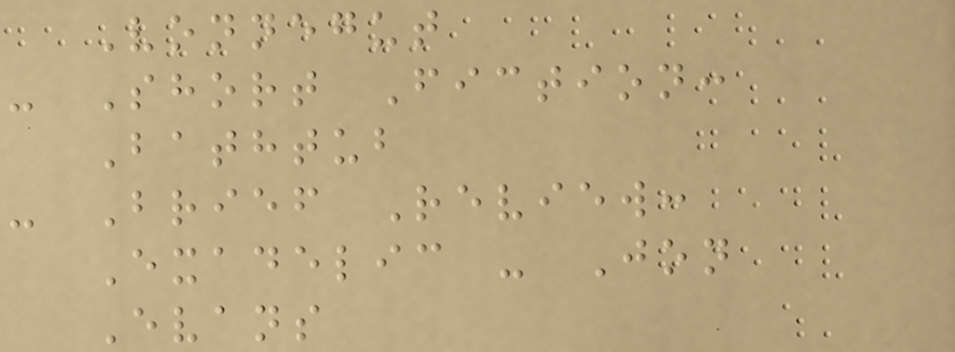Vonnegut
- Short Fiction:
Bathtub
- Brief Review:
Exadelic - Jon
Evans
